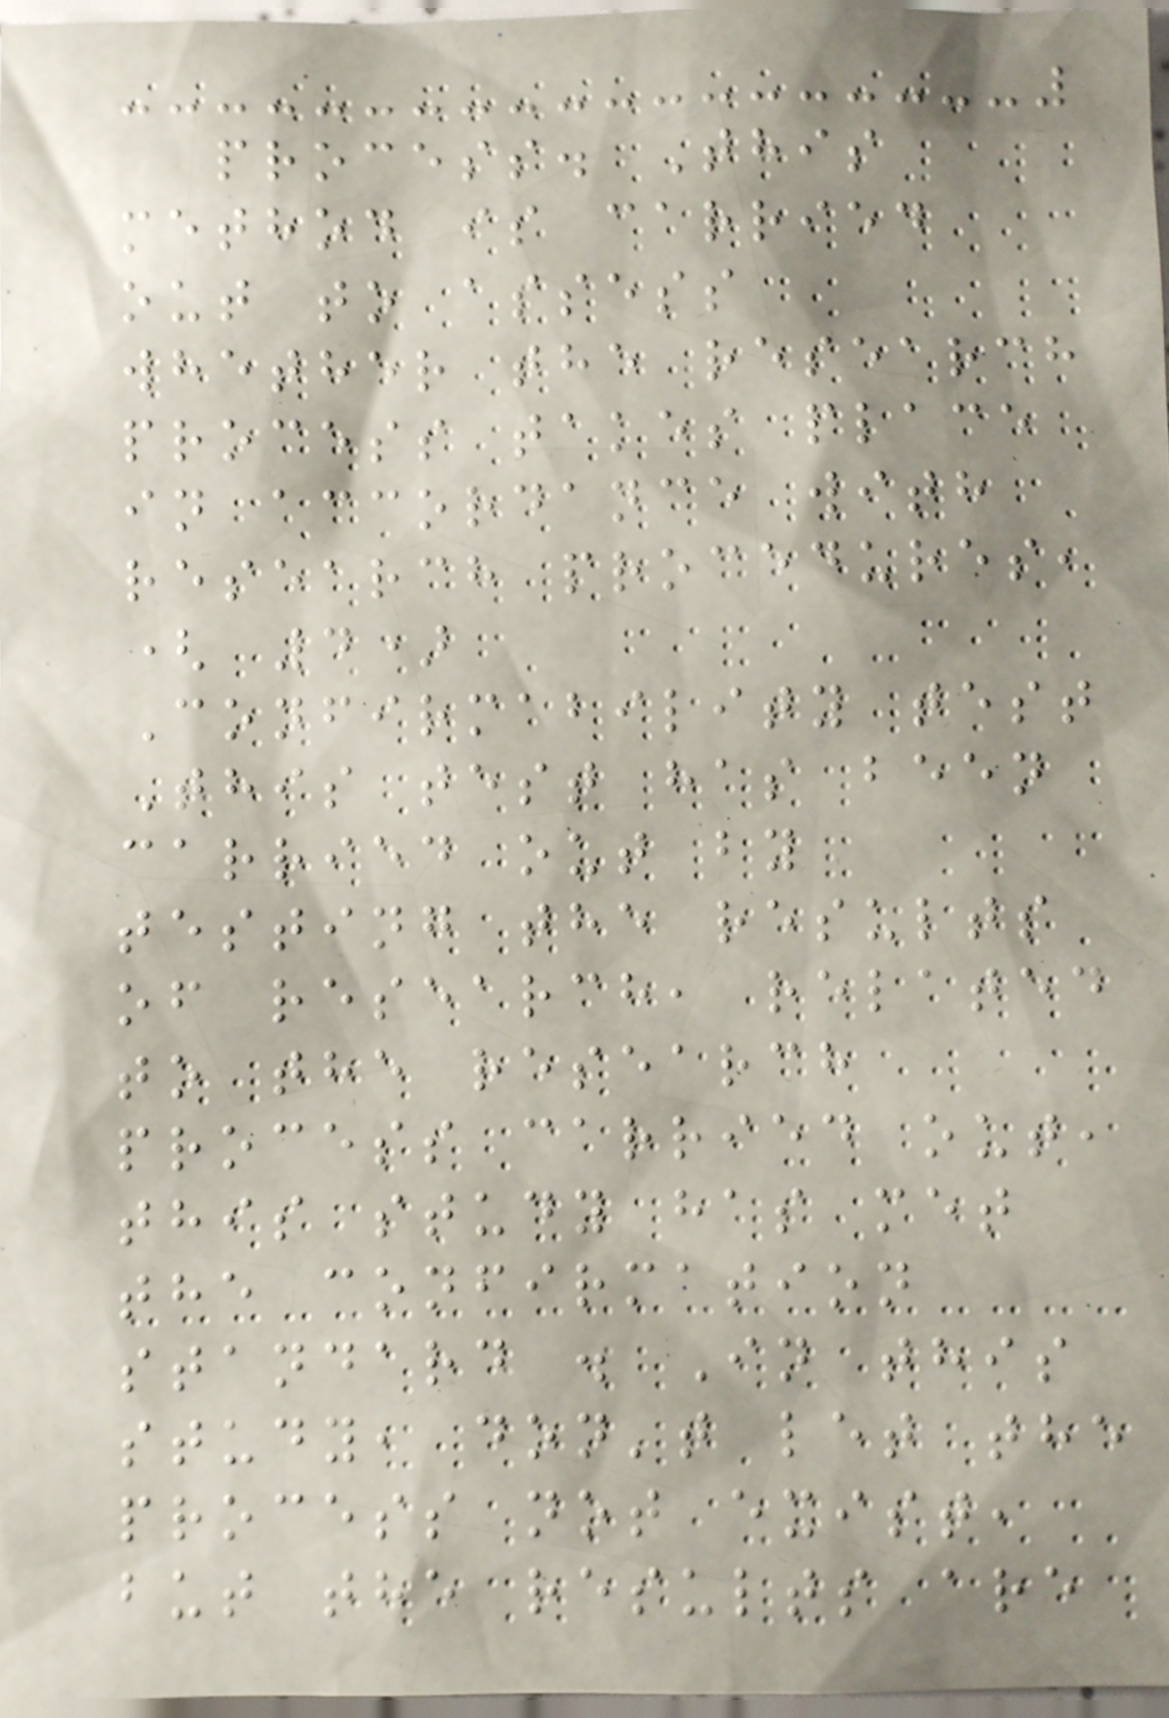process. This
method is carried
out to assess
whether the research
process takes place
in accordance with
research procedures,
( 4)
Confirmability test
This test has been
carried out by
testing the results
of research, related
to the research
process carried out,
this study has met
the confirmation
standard . In this
study, don't let the
process not exist,
but the results are
